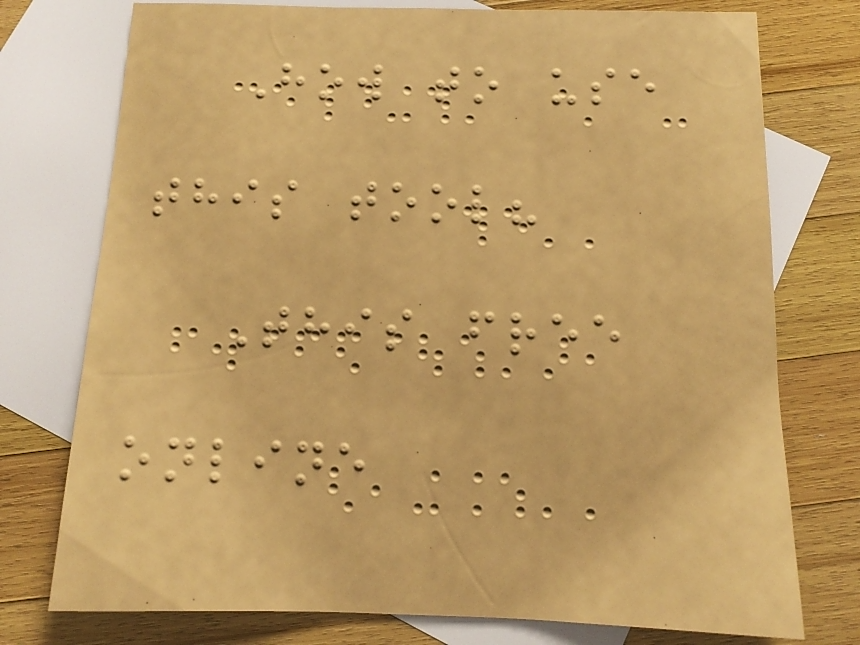How to use
this tool?
This free
online
